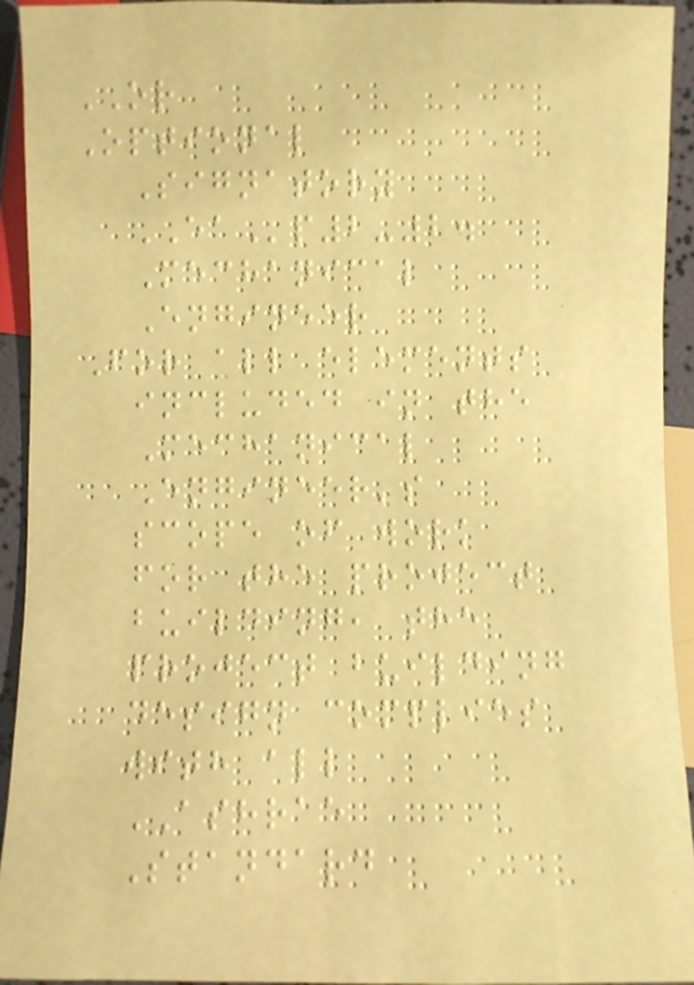OR
Optional
Signatory
EAp2-2.
Mechanical
Engineer
For all elements
included in the
Mechanical
Engineer's
scope of work
for the project
building, the
project building
design complies
with all
ASHRAE
Standard
